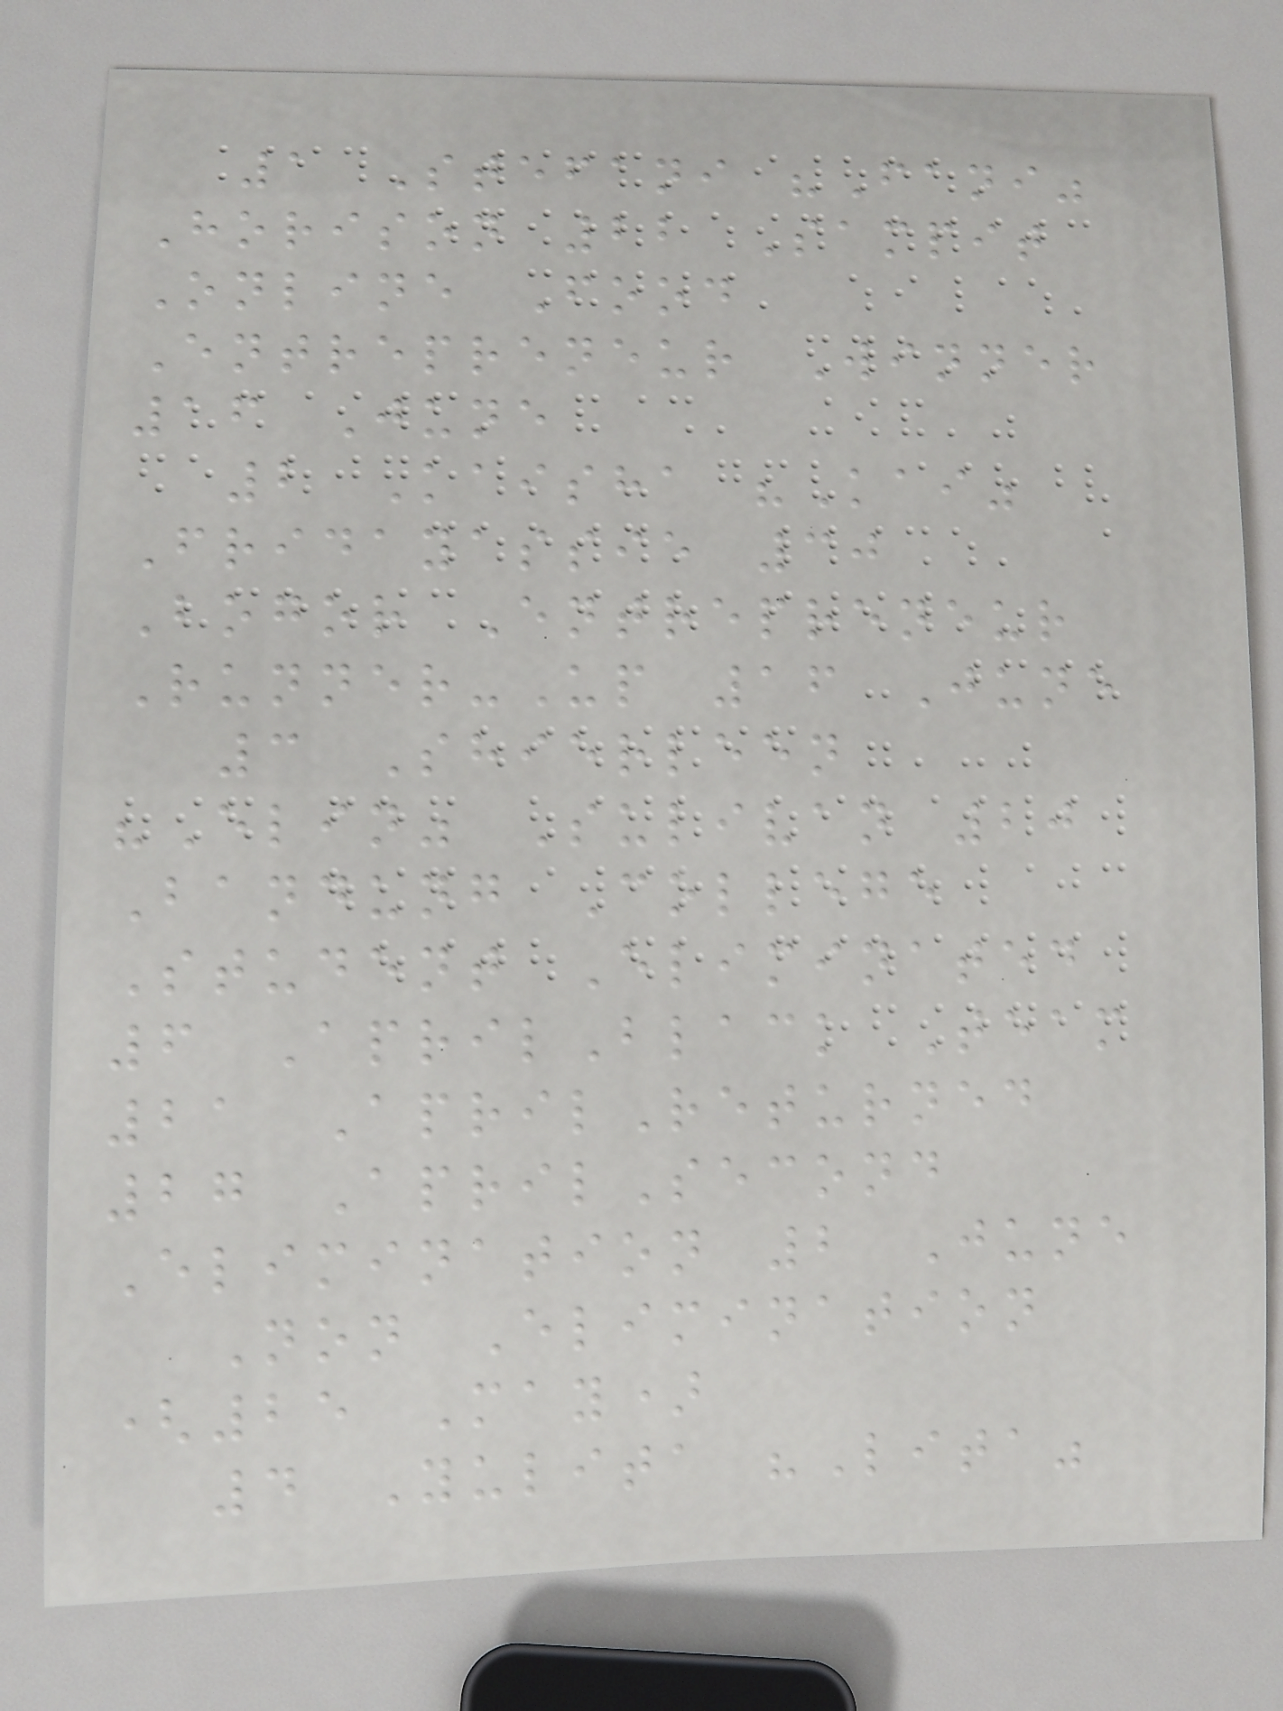1 Stefani "Fani"
Horison 22 Sampit
Online Food
Entrepreneur Winner
16 June
2 Kaisha "Kai"
Fridayassie 30
Bogor Entrepreneur
Runner-Up 16 June
3 Shierleen
"Elin" Sulivan 20
Bandung College
Student Eliminated
6 AprilBlack Team
21 AprilReturned
27 AprilSecond
Elimination 2 June
Non Elimination
(25 May)
4 Yulita "Lita"
